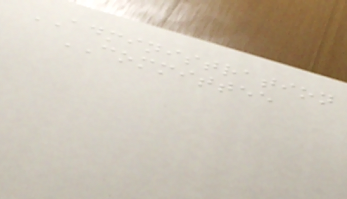ADMINISTRATION
COMMITTEE
